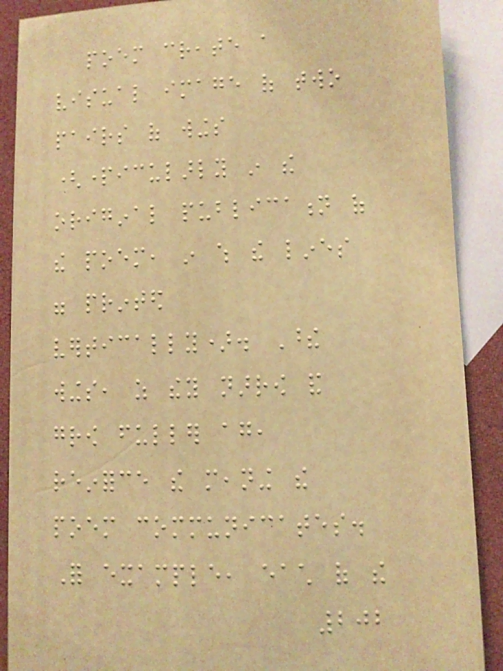poem create a
visual image of two
pairs of wings
(particularly in the
original publication of
the poem, in which the lines
were printed
vertically). These
wings, as they narrow and
grow fuller again,
reinforce the meaning the
poem communicates.
For example, each of the
202
